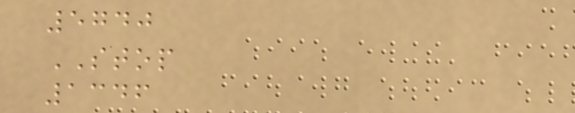5740
STOP
1346
